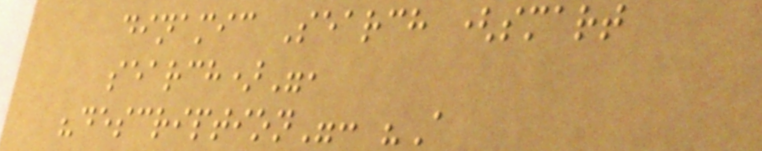dinamic Search (smart
search)",
"description": "A
